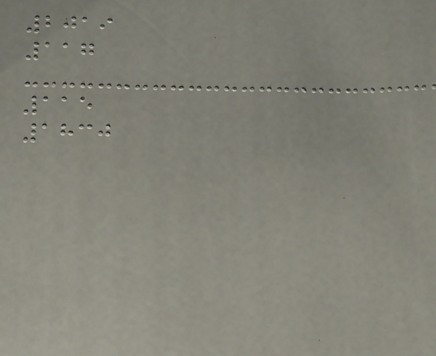2019
117
115
1830
